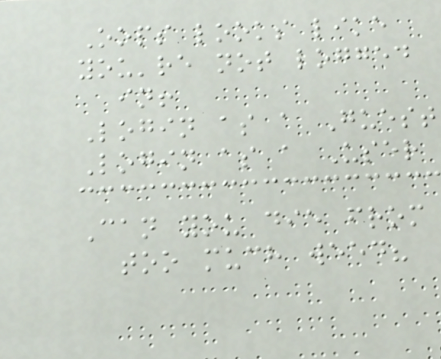Oops looks like
you're not logged
in!
Login as a Guest
Login as a User
Can you die from
too much weed?
